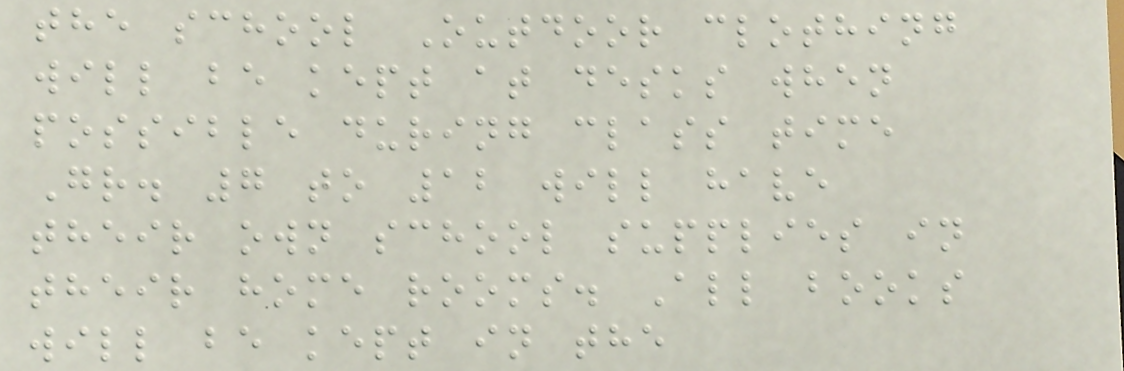the school Outdoor clothing
will be kept at desks when
possible during class time
Gr. 7 to 12 will have
their own school supplies in
their home rooms. All books
will be kept in the
